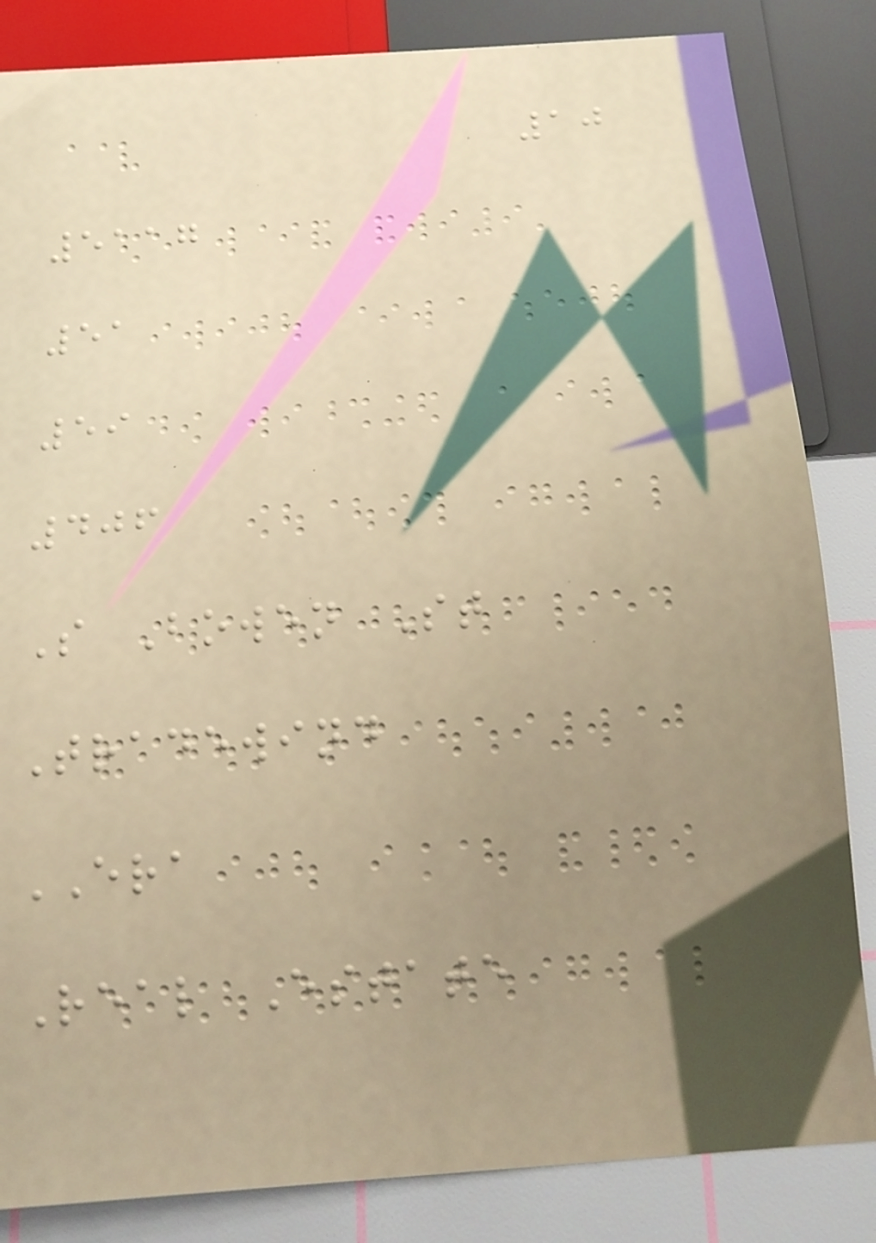10
5117
51
59
406
S Bowen St
Tradewind
ERA
Real Estate
